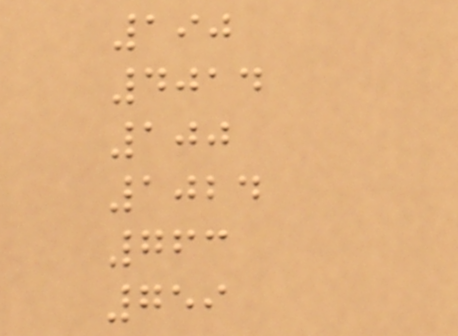190
4014
100
1024
763
759
